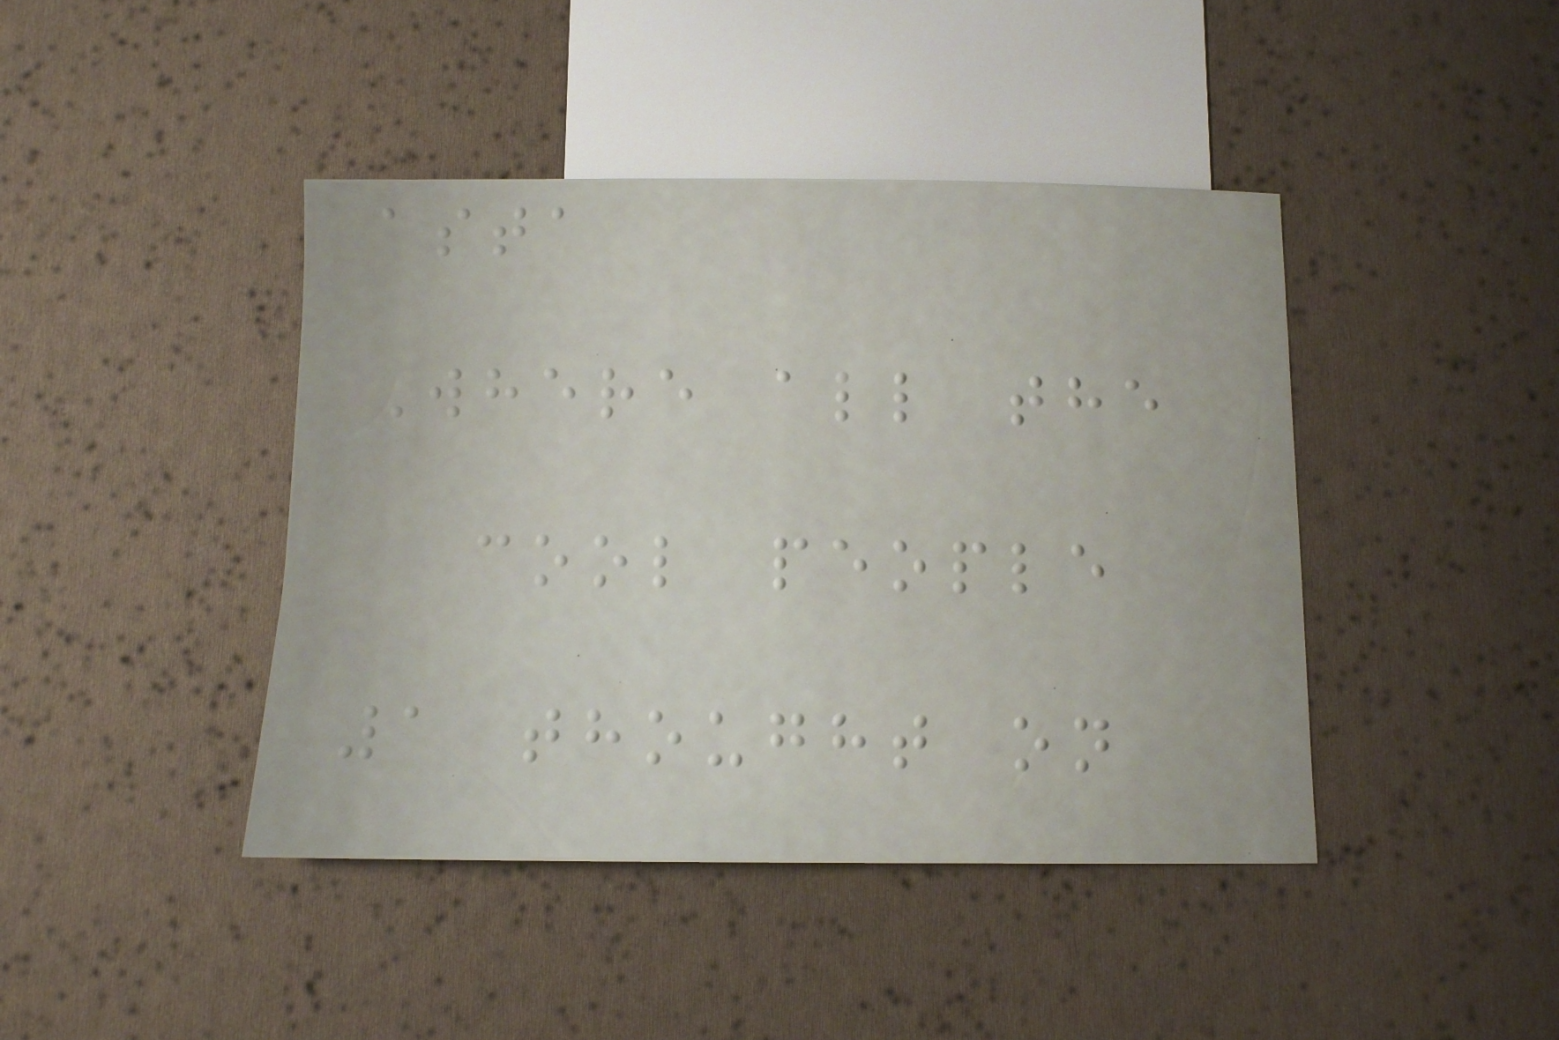asta
Where all the
cool people
1 thought on
